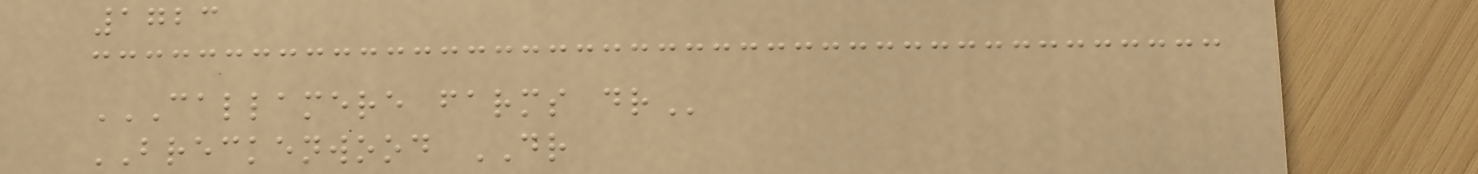1723
CALLAMERE FARMS DR
BRECKENWOOD DR
